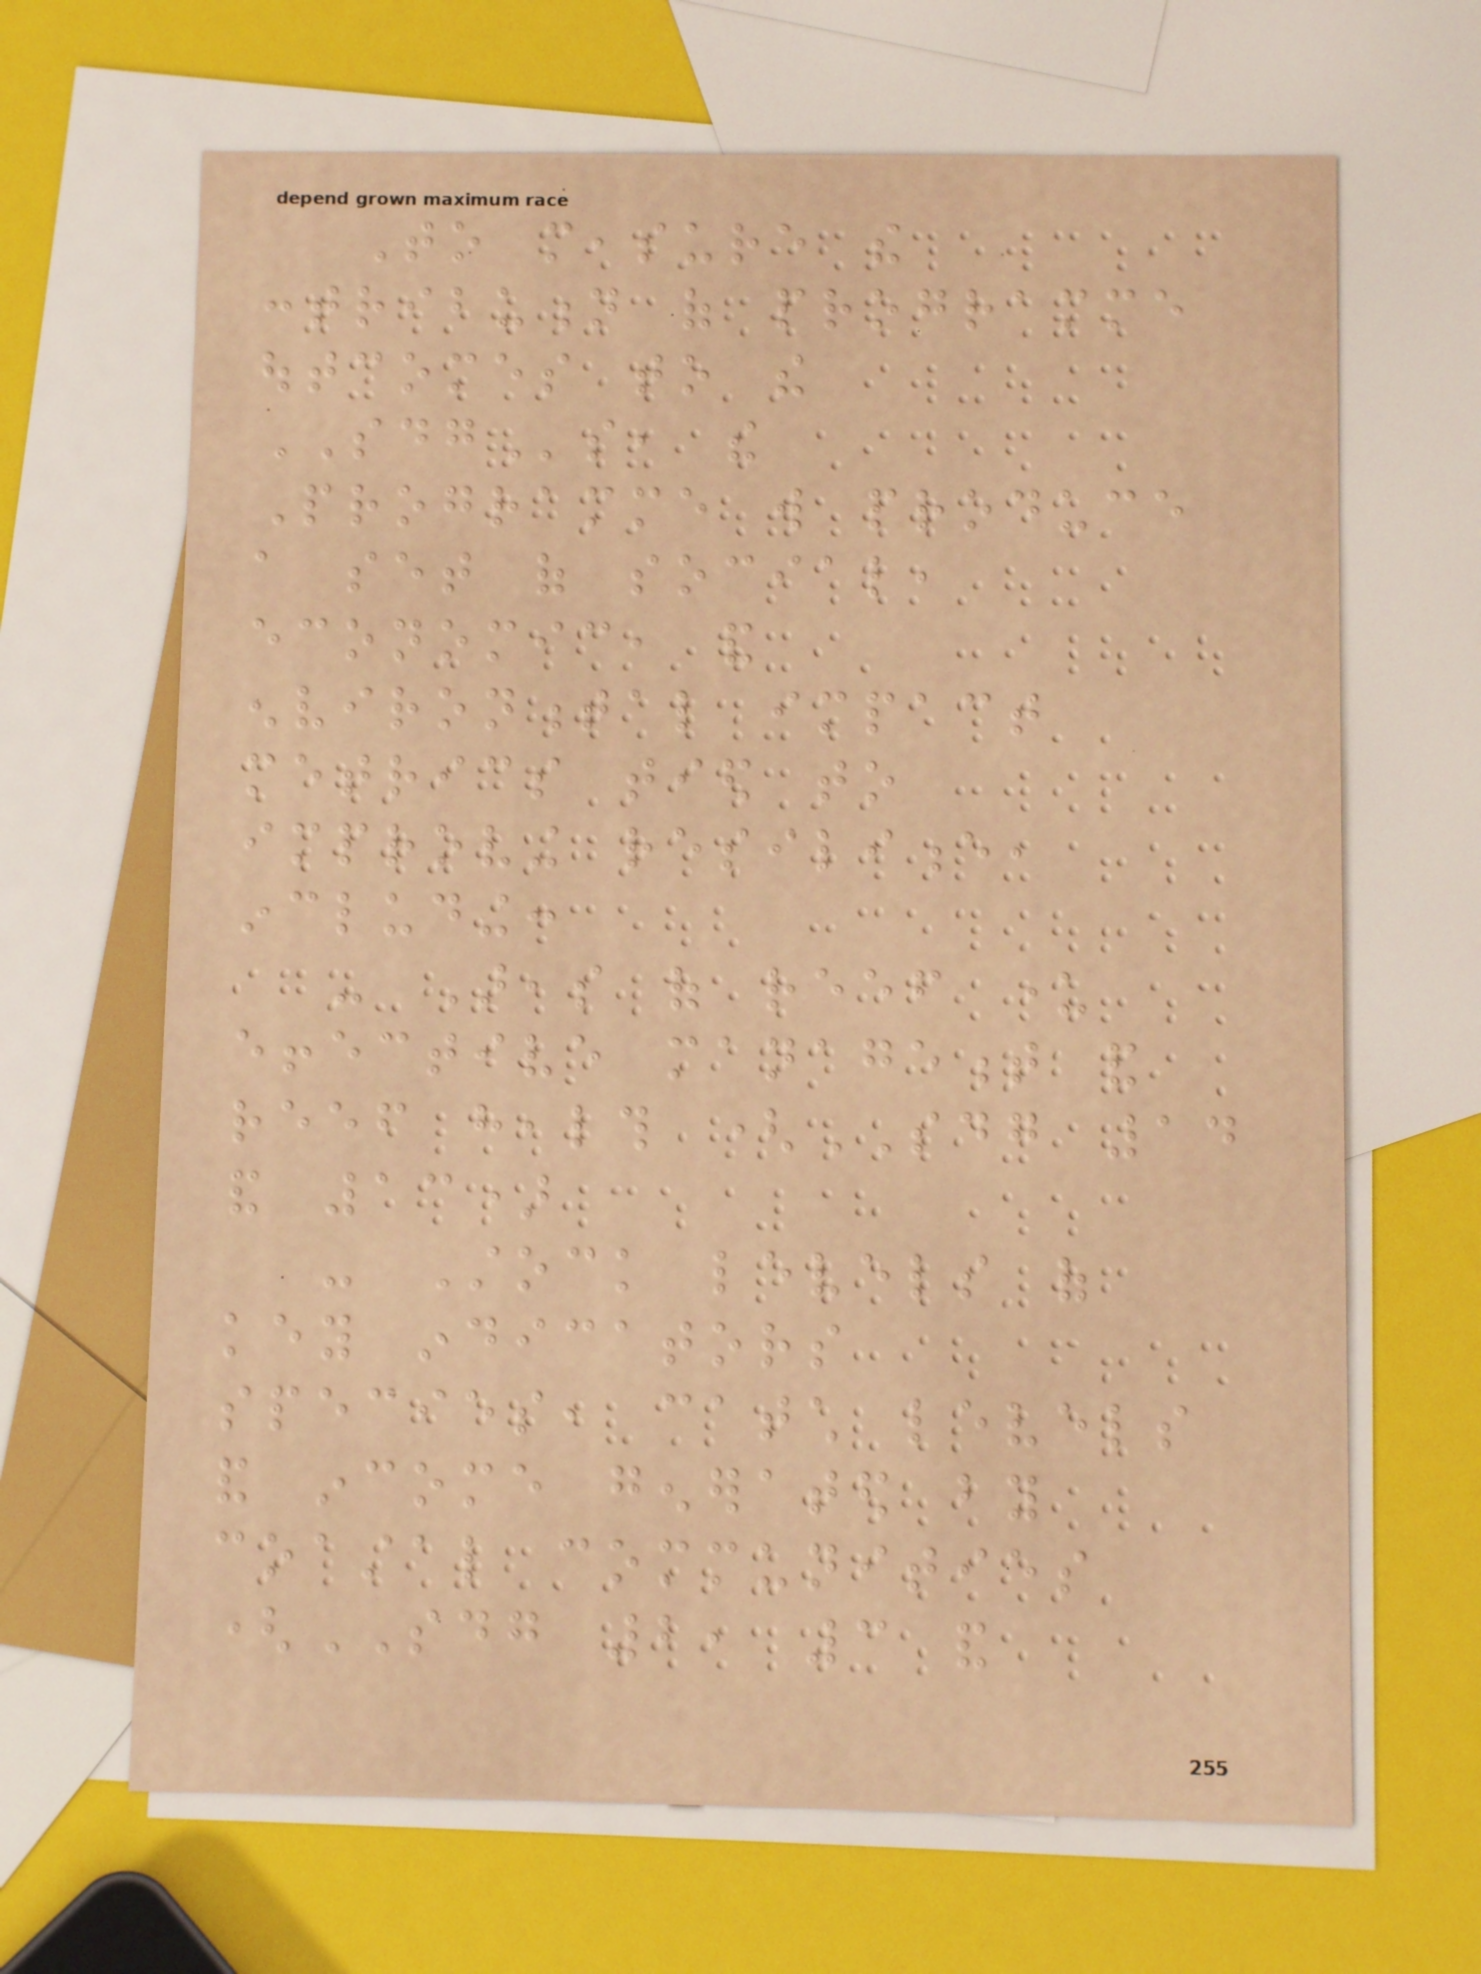To measure the
contribution of programme
outcomes to the
SDGs, the
Programme will produce
a set of social,
economic, and
environmental impact
metrics tied to
improving resilience,
including:
- Areas of reef under
effective management and
reef health (SDG 14
and 13)
- Stock levels of
key indicators
species, catch levels
and income generated by
coastal communities
(SDG 2, 3 and
